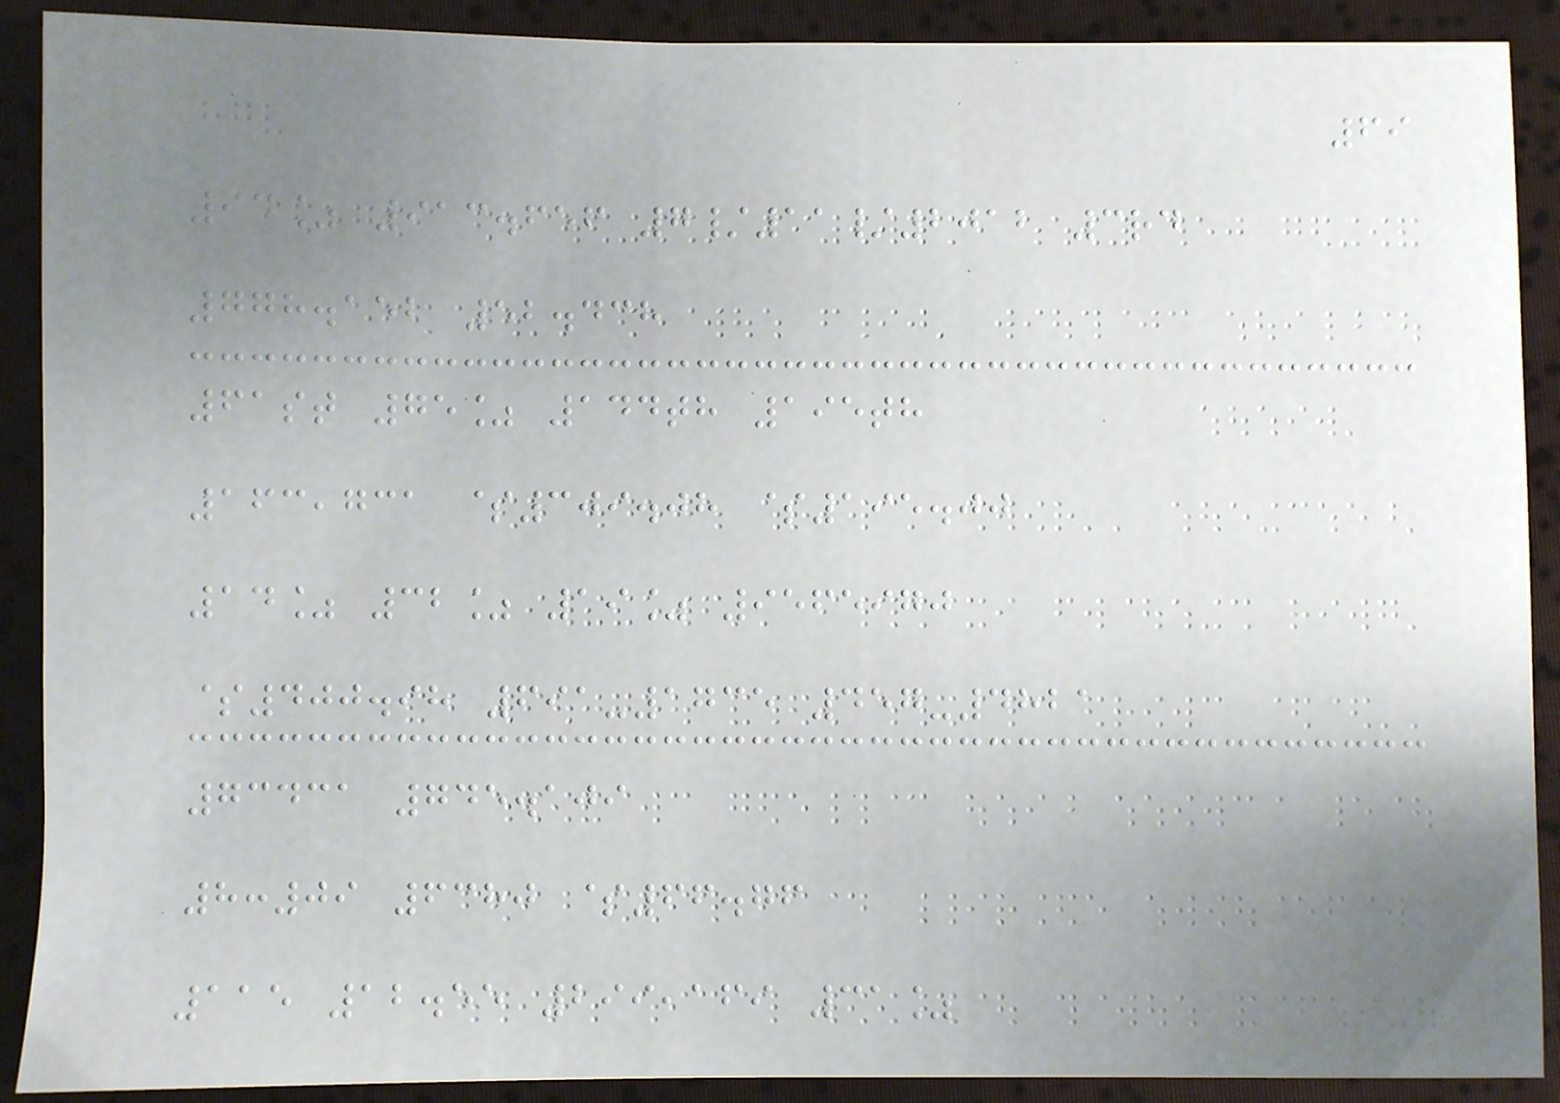69
94% 913.656 7/11/2012 3rd
778.152 52.438
61st 75% 144th 195th
163,731 $309.08 $195.00
14% 32% 19% 9565970
$400.98 691-1735 457-4821
73431 745.109
8:09 6380 $66.76
115 12.55 299,169 31%
